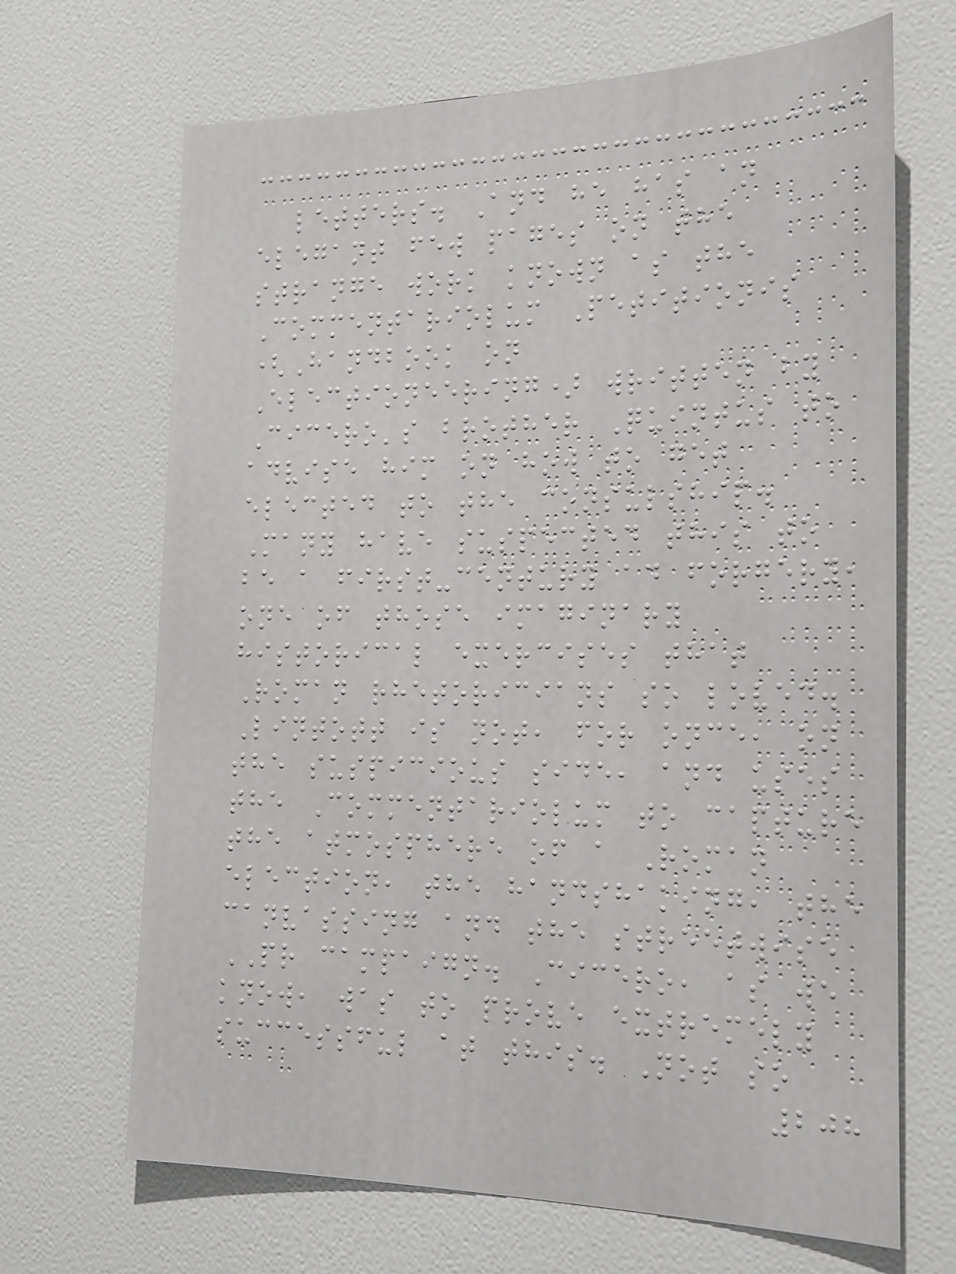letters. And he has an
elegant few pages on the
strange work known as the
Commentariolum Petitionis
(Handbook on
Electioneering) written by
Cicero's brother Quintus to
advise him on how to get
elected to the consulship.
Many have suspected this to
be a first-century ad forgery,
one of those imaginary
historical exercises that
Roman rhetoricians so loved.
Lintott is not, for once, on
the suspicious side, and uses
the Commentariolum to capture
the atmosphere of a Roman
election, the handshaking, the
canvassing and the streetwise
PR campaign. Cicero, as we
know, was to prove extremely
successful at this. Not so
208
